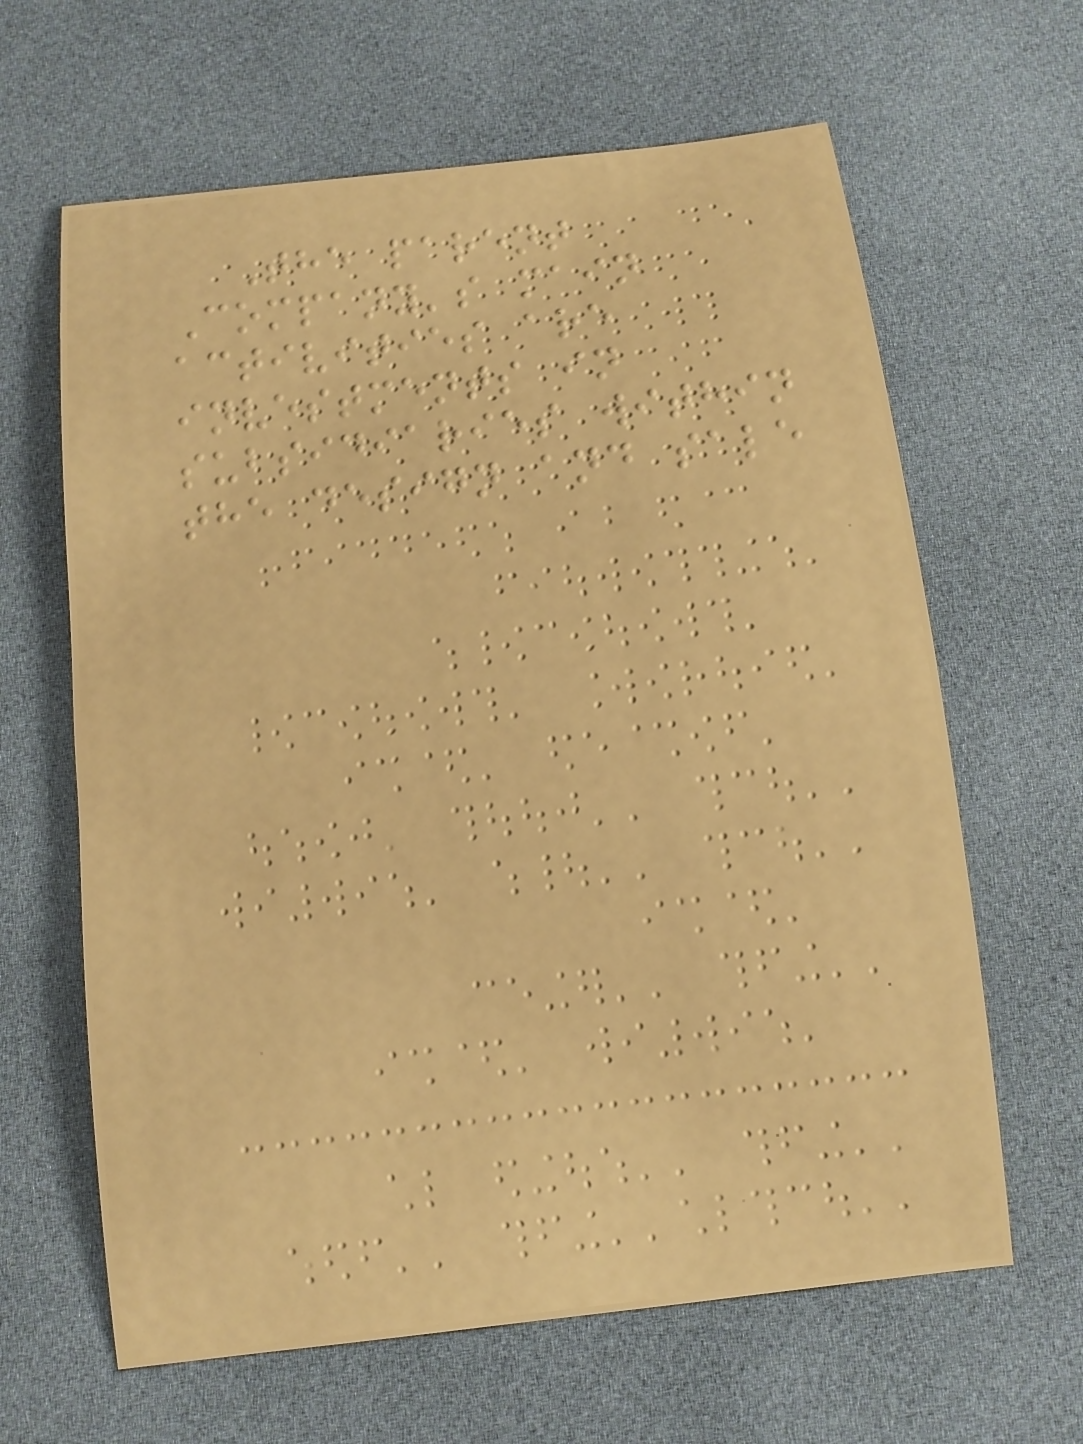The parent
Company's main
activities are
investments in
subsidiaries within
the design and sale
